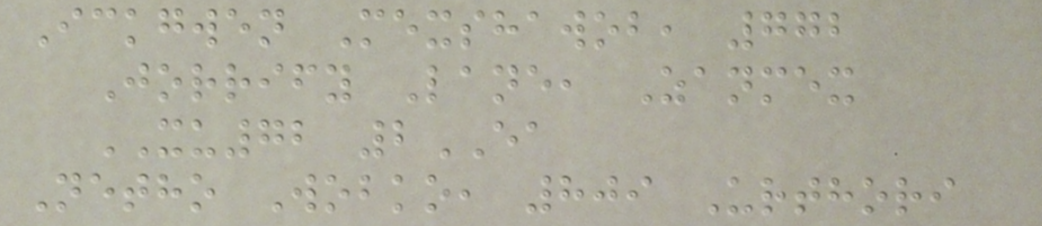Ickgwen Mexshawob, 772
Jorrify Lane, Zanmex
XU72 2EA
Netho Wobko, 809 Urthori
